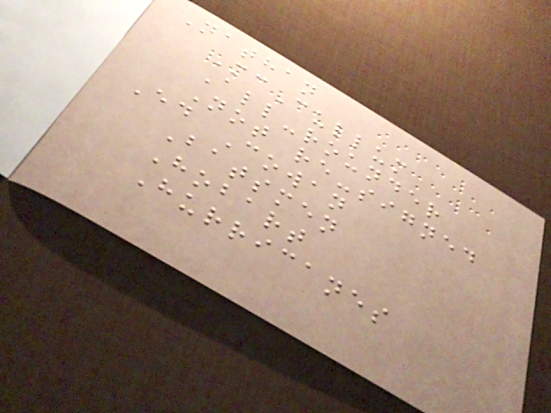Nathan
McCullum
All-rounder
Not re-signed
Ed Cowan
Batsmen
Hobart
Hurricanes
